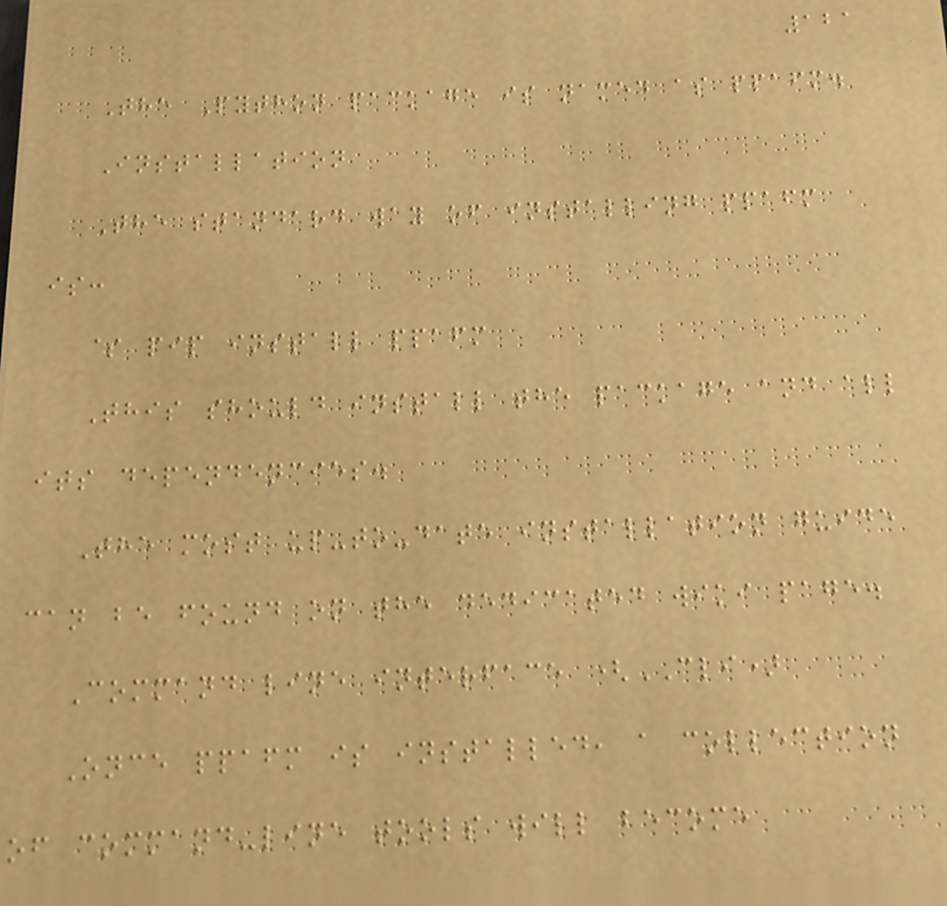121
The Python package is named as ppafm.
Installation
The standard way of installing ppafm
is:
$ pip install ppafm
This should install the package and all
its dependencies.
The most up-to-date installation guide
can be found on the dedicated wiki page.
Command line interface (CLI)
Once ppafm is installed, a collection
of command-line tools will become
